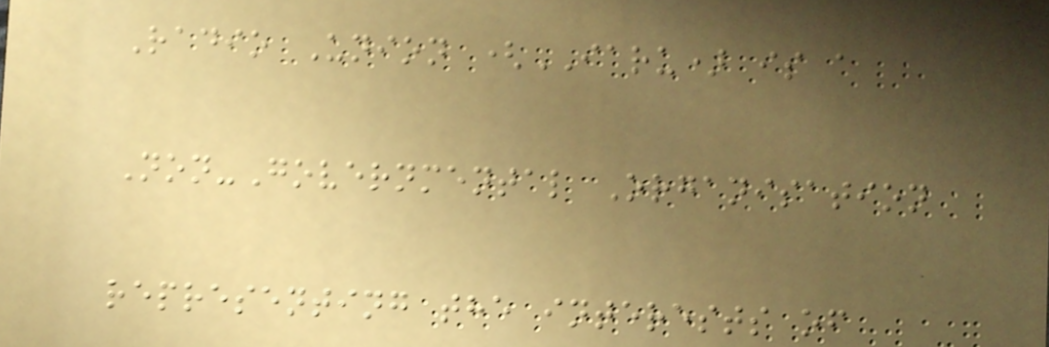Radio Union (IARU) is a
Non-Governmental Organisation
representing the interests of
